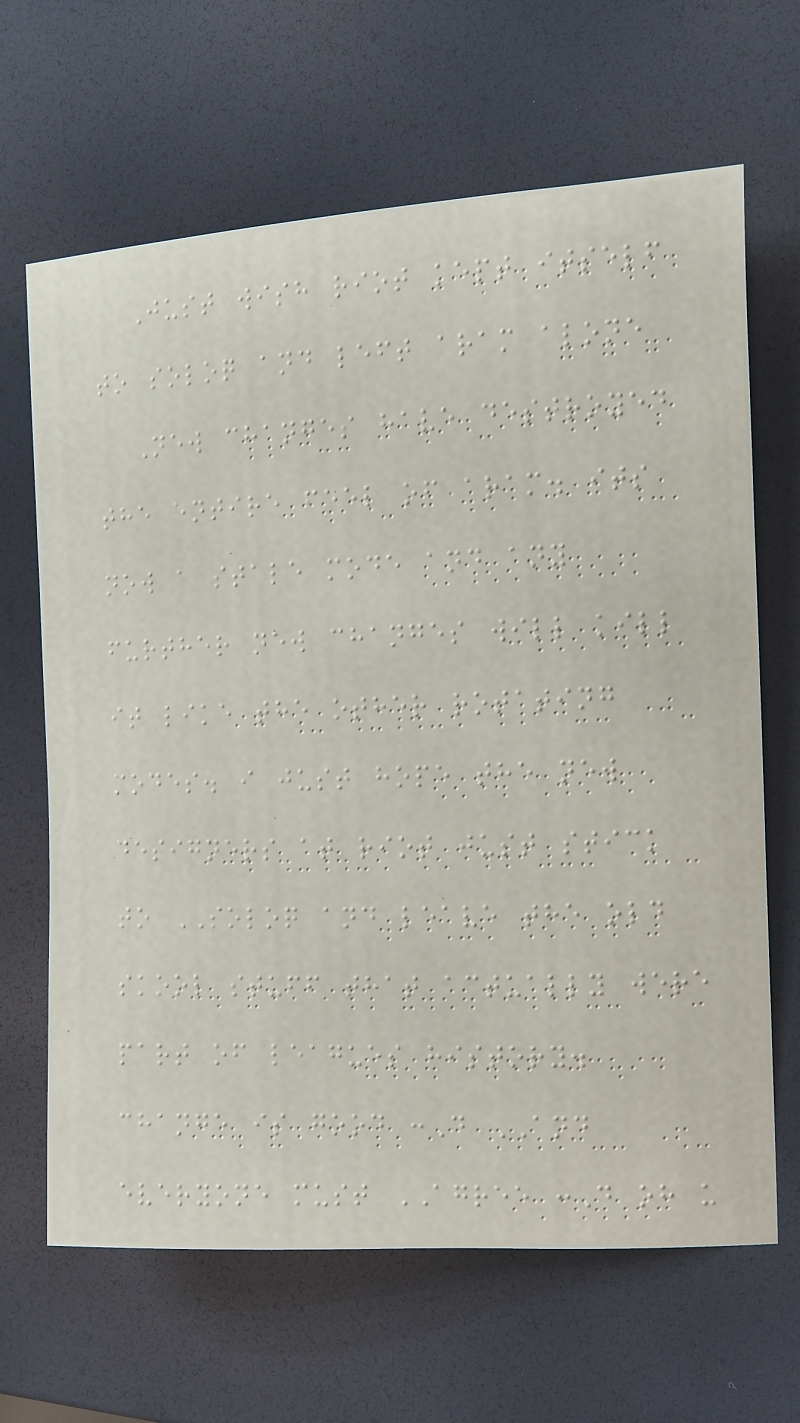Just wish riot kept itself
to soloq and left aram alone
New changes have destroyed
the entire feel of aram. its
now a stale mode and any
further new changes will kill
it like the other rotating
modes. i just hope the new
designers at riot just stick
to SOLOQ and leave the old
skool stuff that actually were
part of leagues history.
change is good :D AND
everyone must AGREE :D oh u
